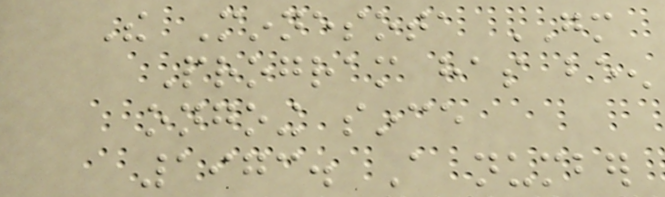The Minnesota GM
Program has been
ongoing since
1973. A number
